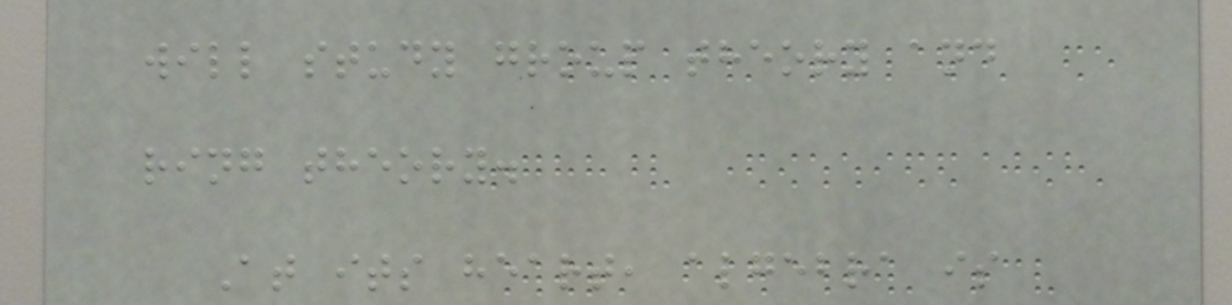will study group theory and
ring theory.
At its heart, algebra is
